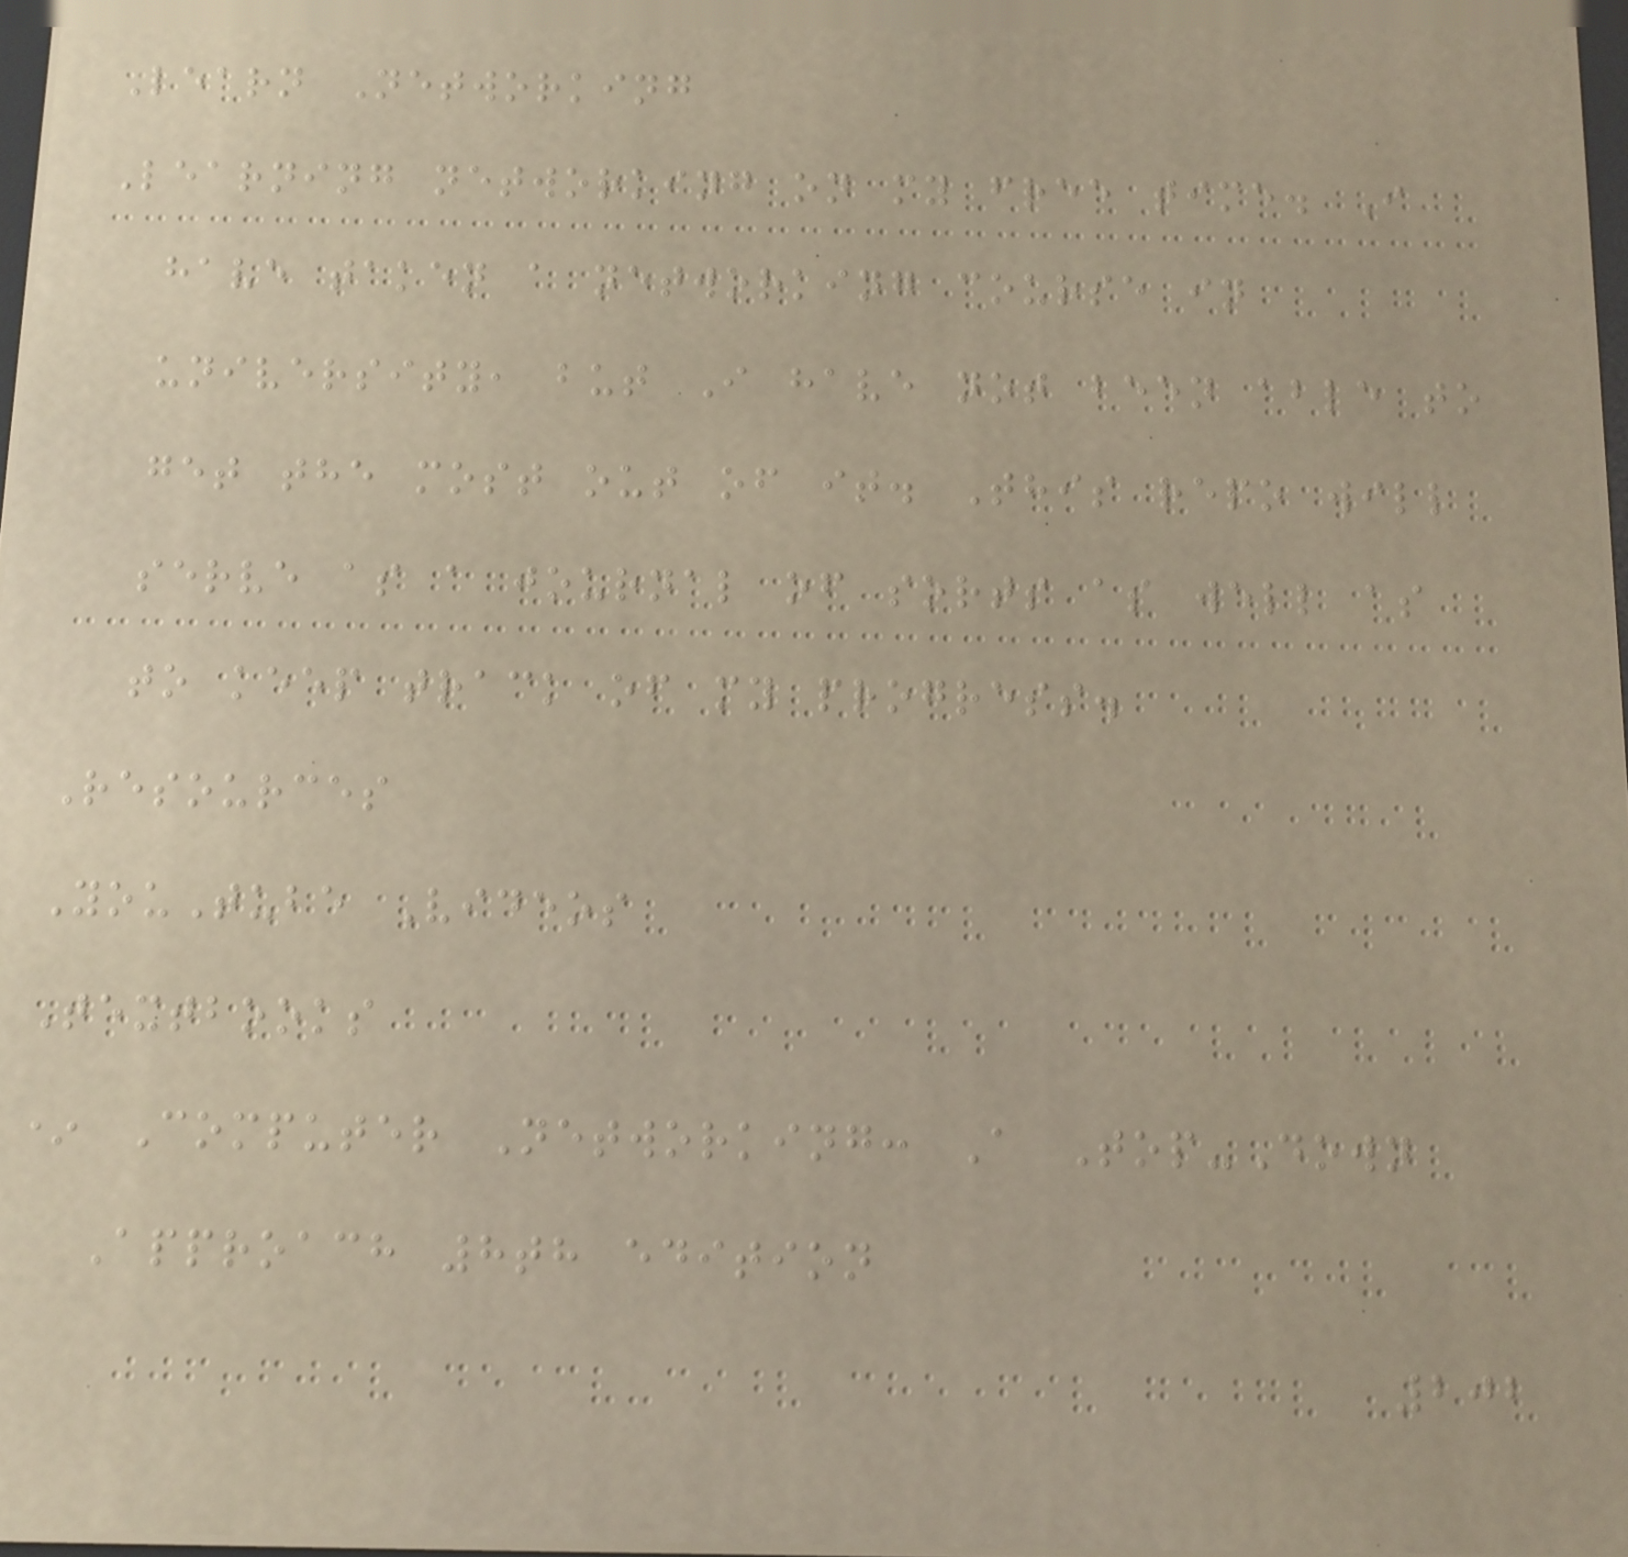Learn Networking
Learning networking on my free time. I
have taken a networking course in
university, but I have not been able to
get the most out of it. This repo will
serve as a journal of sorts as well as
to keep track of my progress.
Resources
YouTube Videos
Textbooks
* Computer Networking: A Top-Down
Approach 8th edition
202
